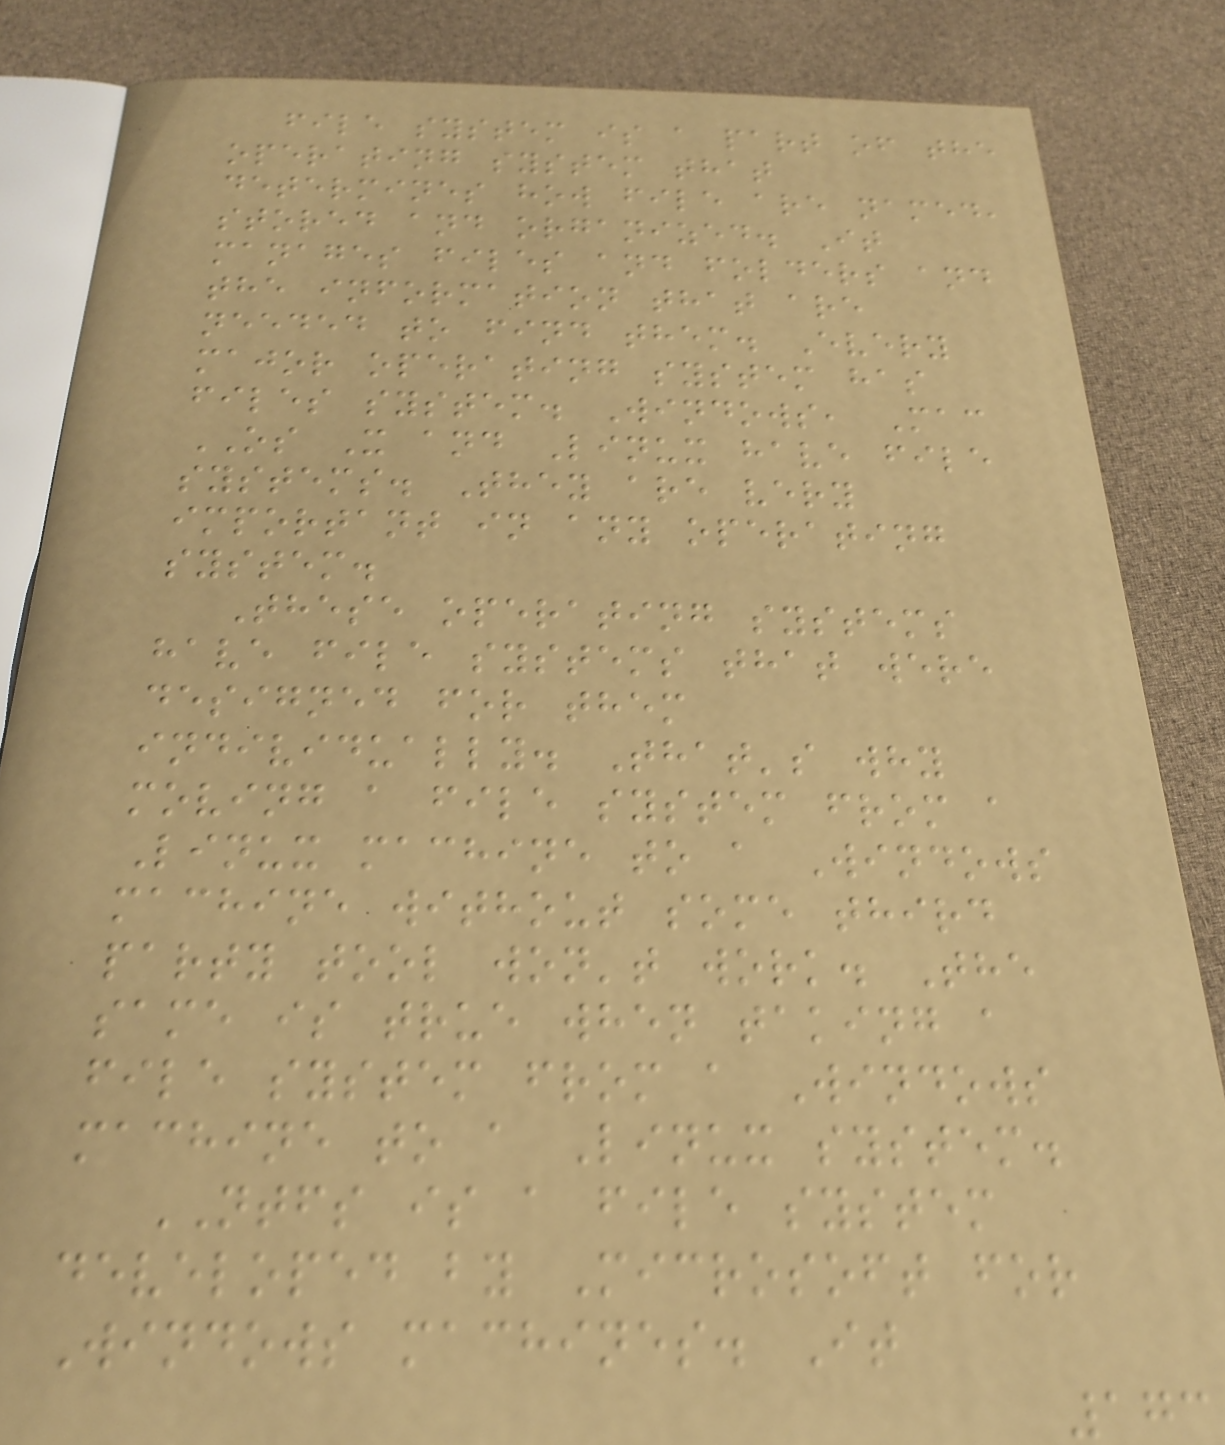file system is a part of the
operating system that
determines how file are named,
stored and organized. It
manages files and folders and
the information that are
needed to find them. Every
major operating system has
files system. Windows, Mac
OS X and Linux have file
systems. They are very
important in any operating
system.
These operating systems
have file systems that were
designed for them
individually. That's why
moving a file system from a
Linux machine to a Windows
machine without some third
party tool won't work. The
same is true when taking a
file system from a Windows
machine to a Linux system.
NTFS is a file system
developed by Microsoft for
Windows machines. It
173
